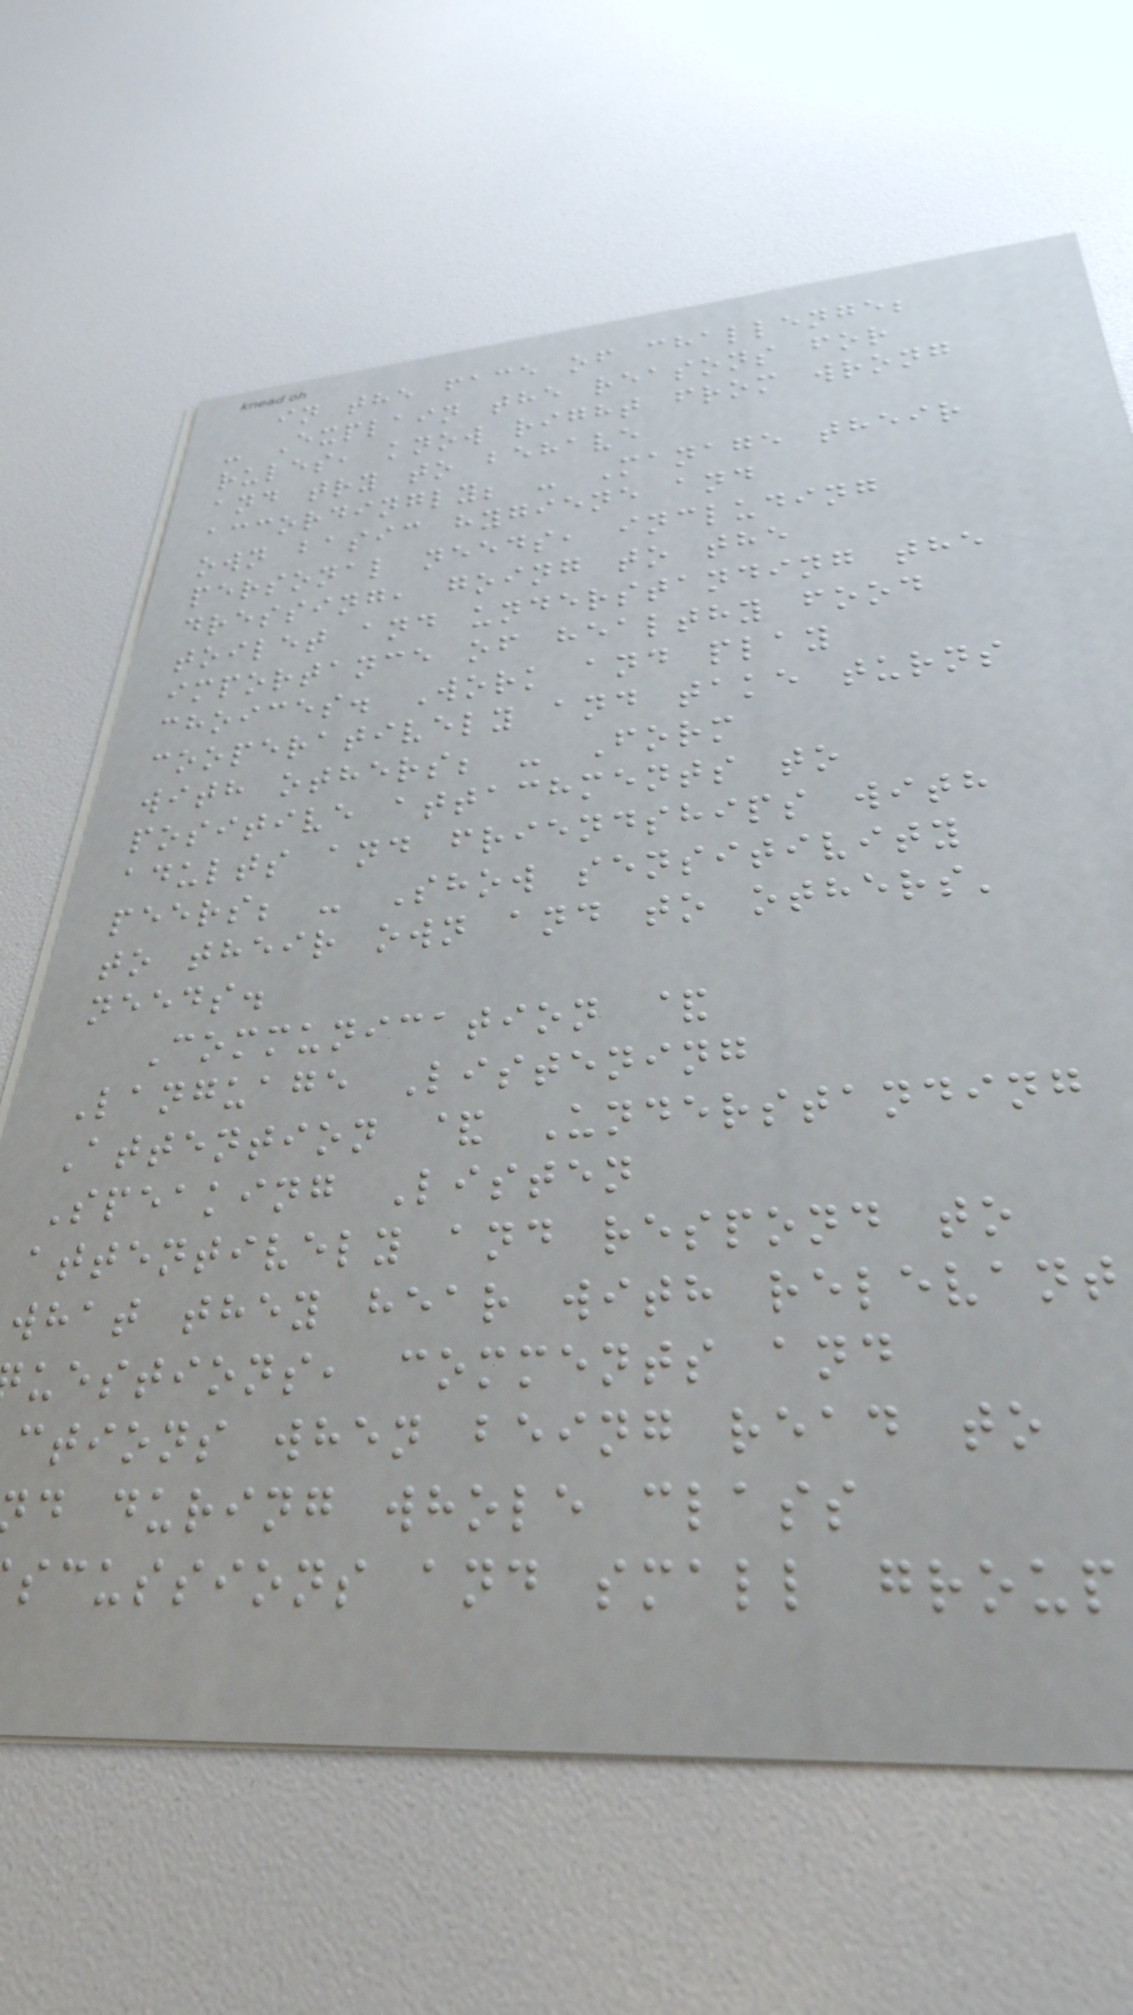in the face of challenge;
- Explain the reasons for
rules, know right from wrong
and try to behave
accordingly; - Manage their
own basic hygiene and
personal needs, including
dressing, going to the
toilet and understanding the
importance of healthy food
choices. Work and play
cooperatively and take turns
with others; - Form
positive attachments to
adults and friendships with
peers; - Show sensitivity
to their own and to others'
needs.
Communication &
Language Listening
Attention & Understanding
Speaking Listen
attentively and respond to
what they hear with relevant
uestions, comments and
ctions when being read to
d during whole class
scussions and small group
